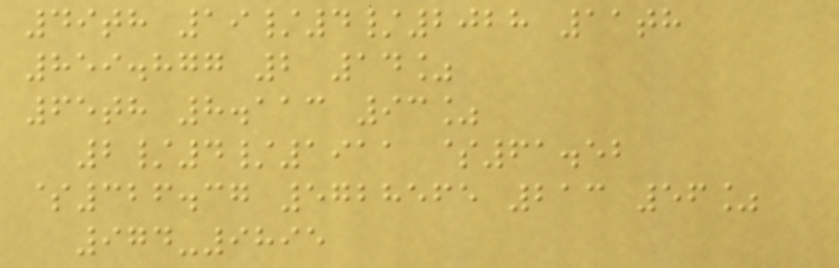49th 19/4/2028 11th
859.877 2 14%
65th 8.113 93%
2/4/1911 $61.52
$326.37 5728565 213 56%
974-9895
